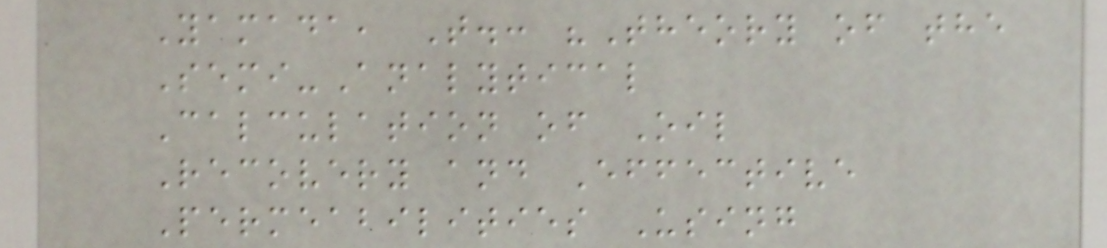Yamada, T.: "Theory of the
Semi-Analytical
Calculation of Oil
Recovery and Effective
Permeabilities Using
